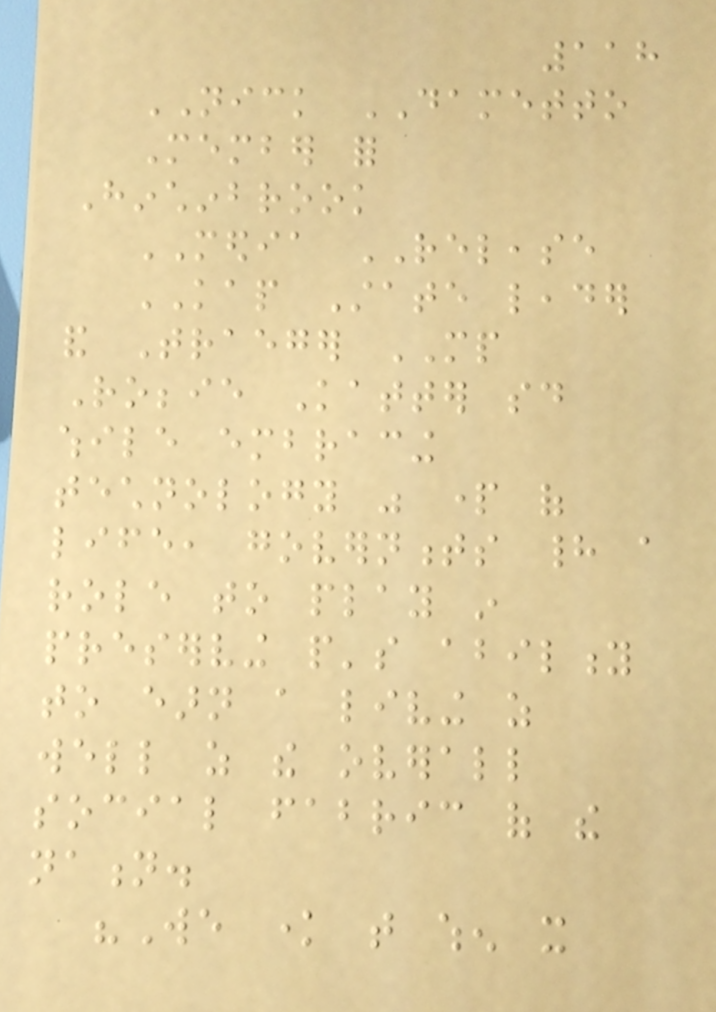118
NICK DAMETTO
Member for
Hinchinbrook
MEDIA RELEASE
KAP State leader
and Traeger MP
Robbie Katter said
while embracing
technology was part of
life, governments had a
role to play in
preserving people's ability
to earn a living as
well as the overall
social fabric of the
nation.
"We know that when it
